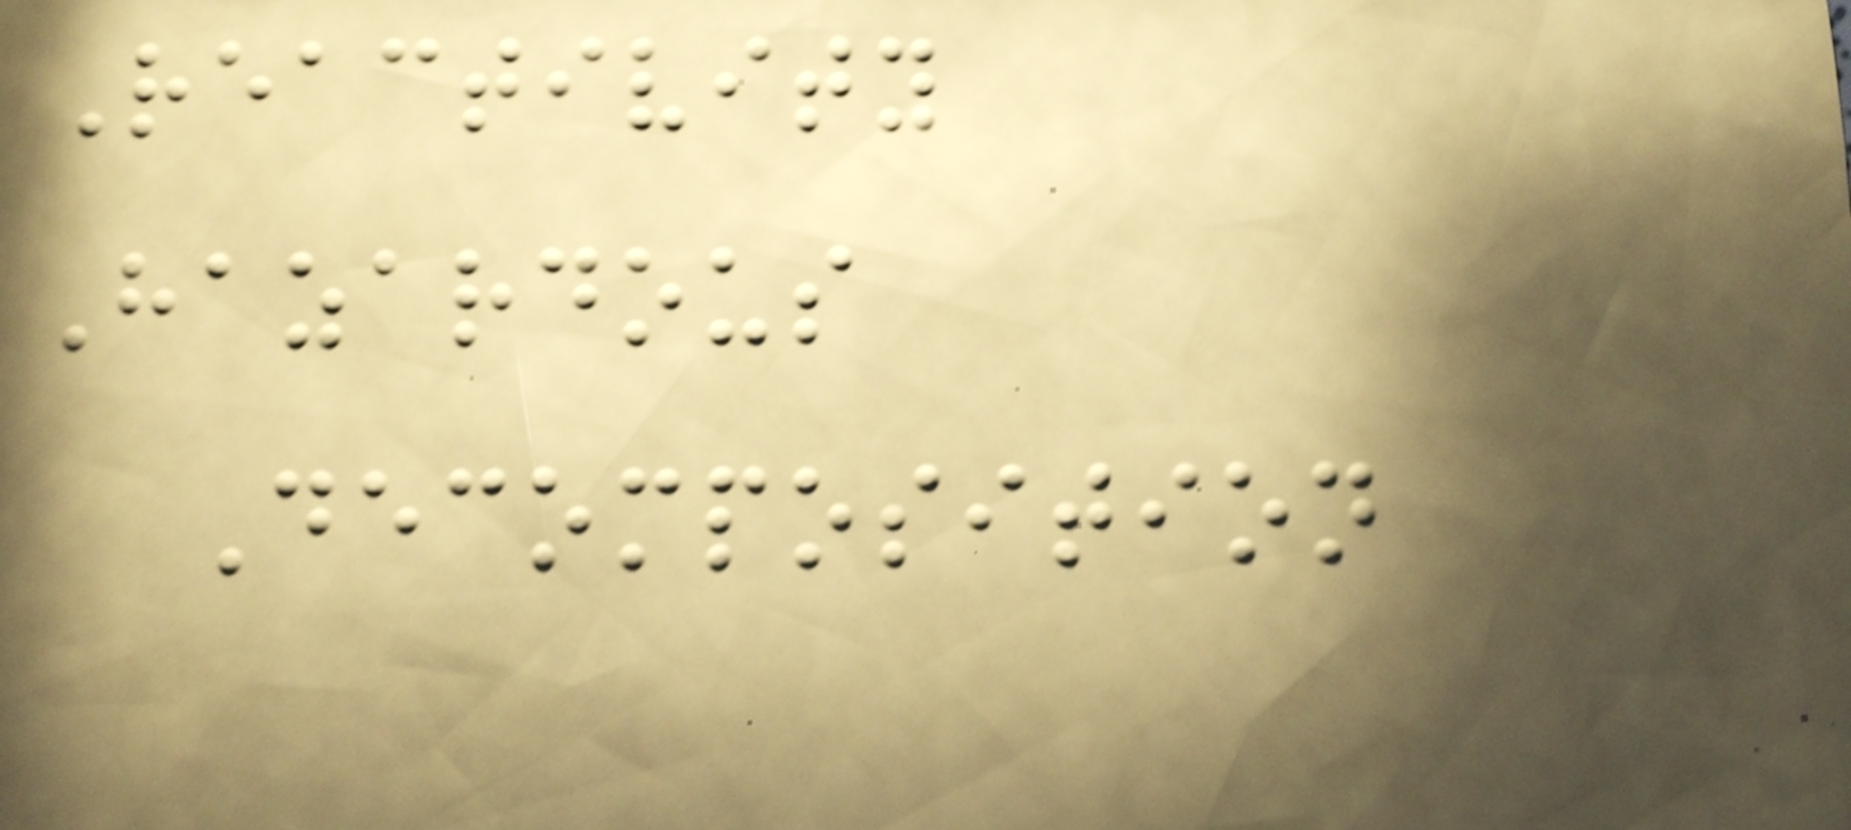Reactivity
Hazardous
Decomposition
